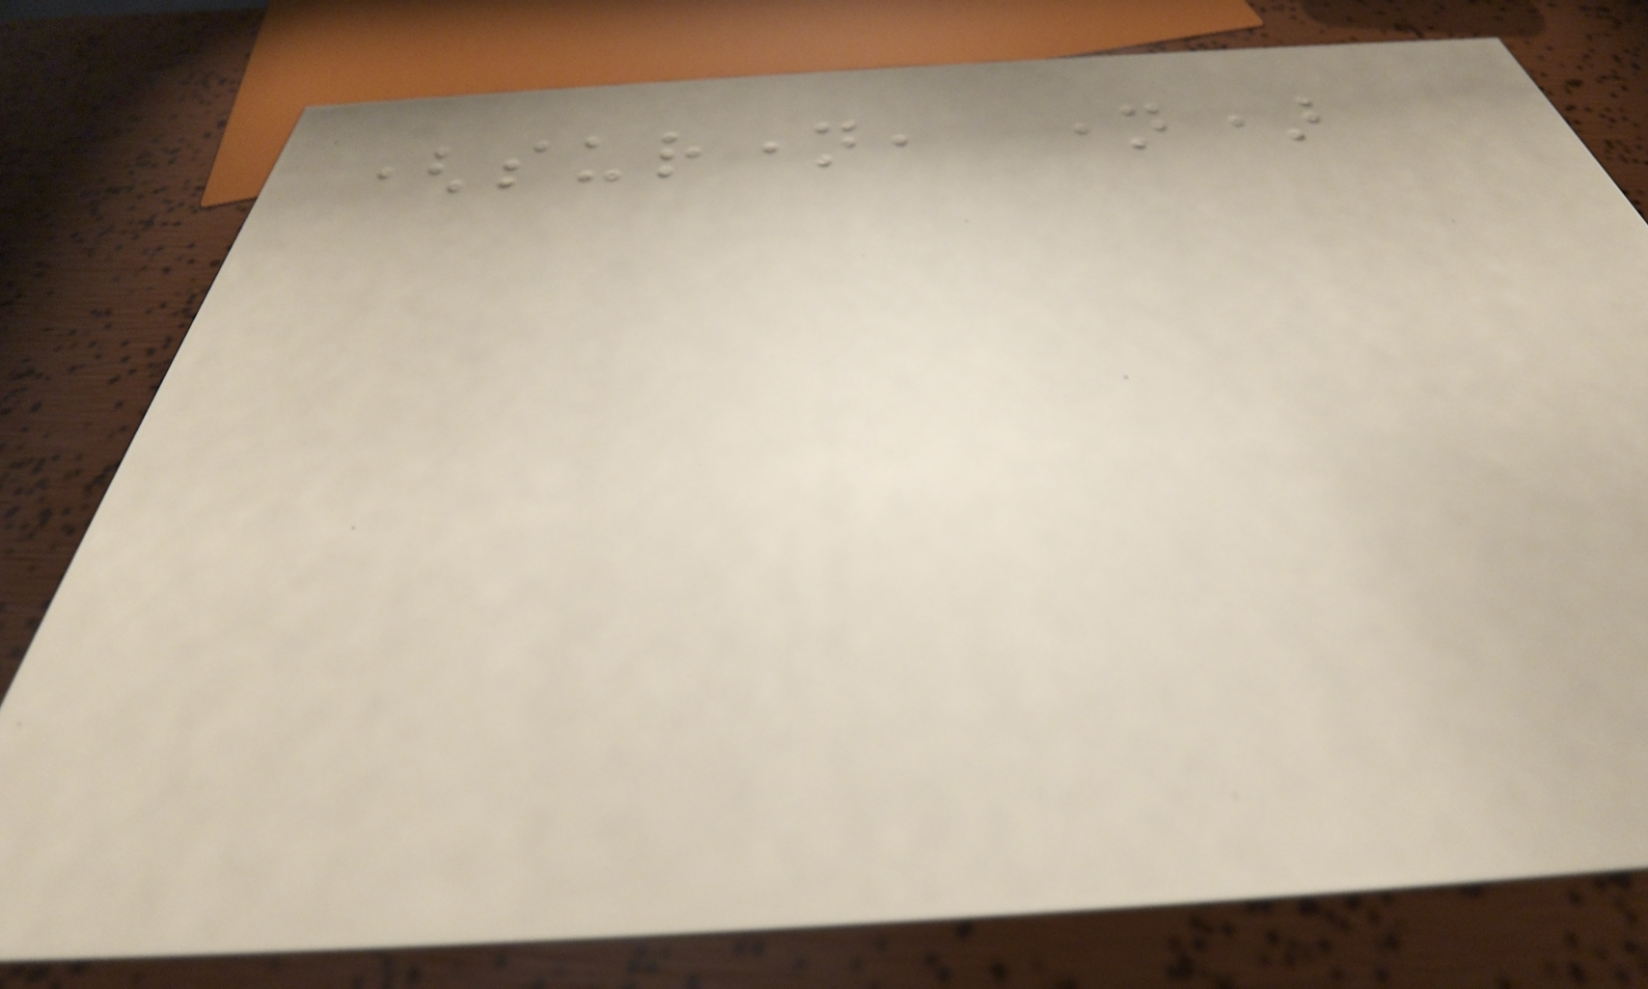(surname, name)
